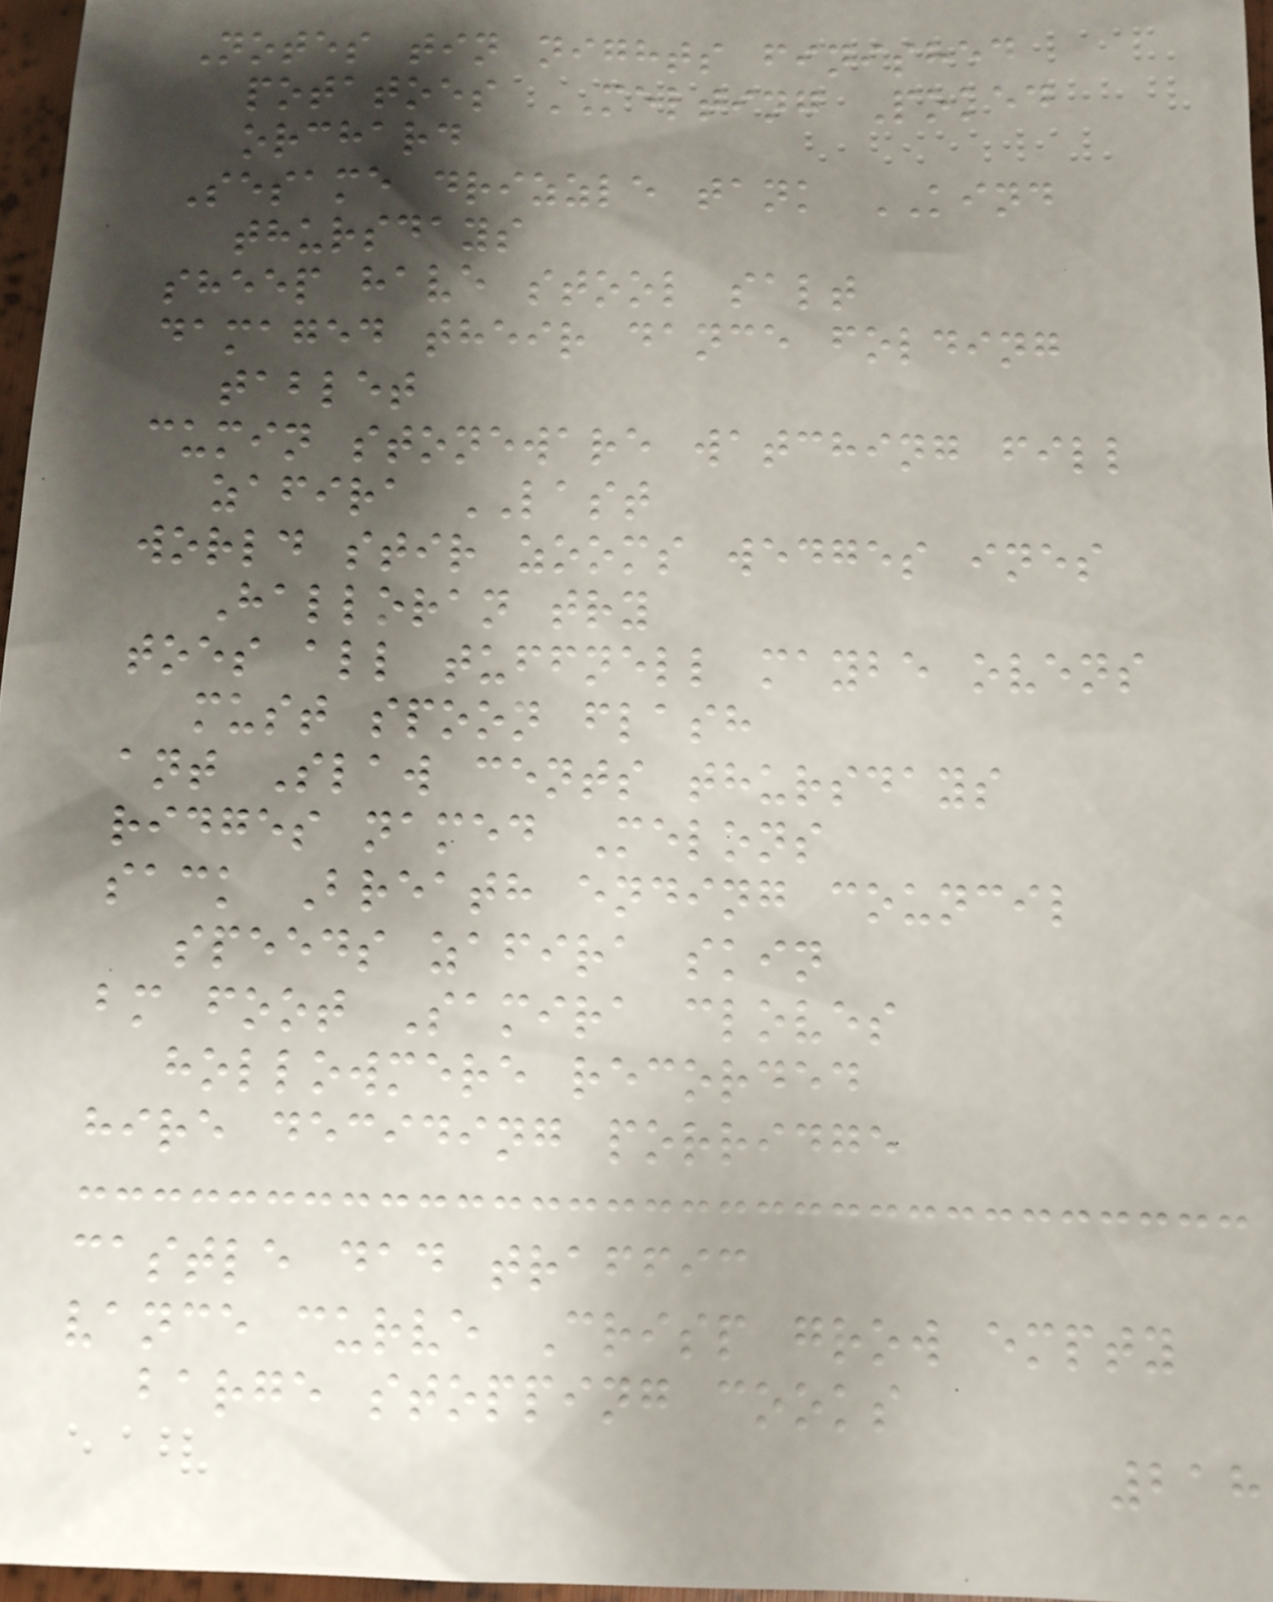Notes tin nights finished
potatoes MELTING Poked
orchard
Sesame drizzle tank KIND
thursdays
sheep have stool salt
damaged their dance folding
tablet
cumin stoneware watching fill
zafira LAST
world stir zooms wedges ines
Halloran try
toes all tuffnell maybe ovens
must spoon flash
ant Slaw cents thursdays
ridges named Melons
sack Breath ending council
speeds zafira skin
bm foot Samira cloves
hollowmere recorded
hire deciding porridge
castle dad traffic
vance curve Crisp grow empty
barge stopping cooks
218
